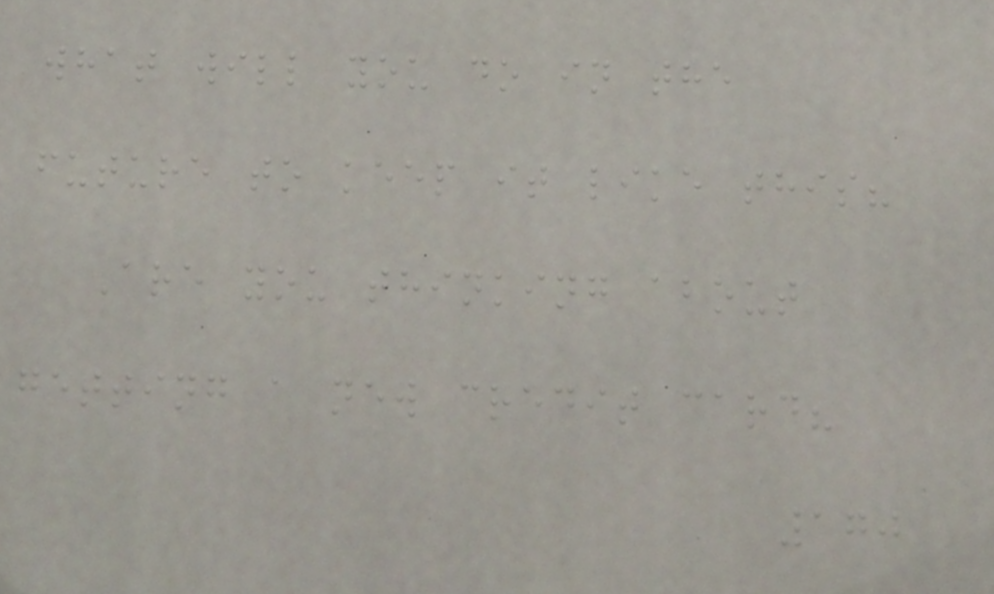what will you do in the
future to keep it like this?
Are you thinking about
getting a new credit card?
170
